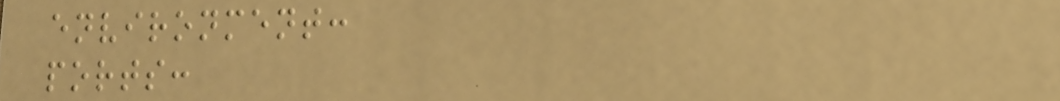environment:
ports:
